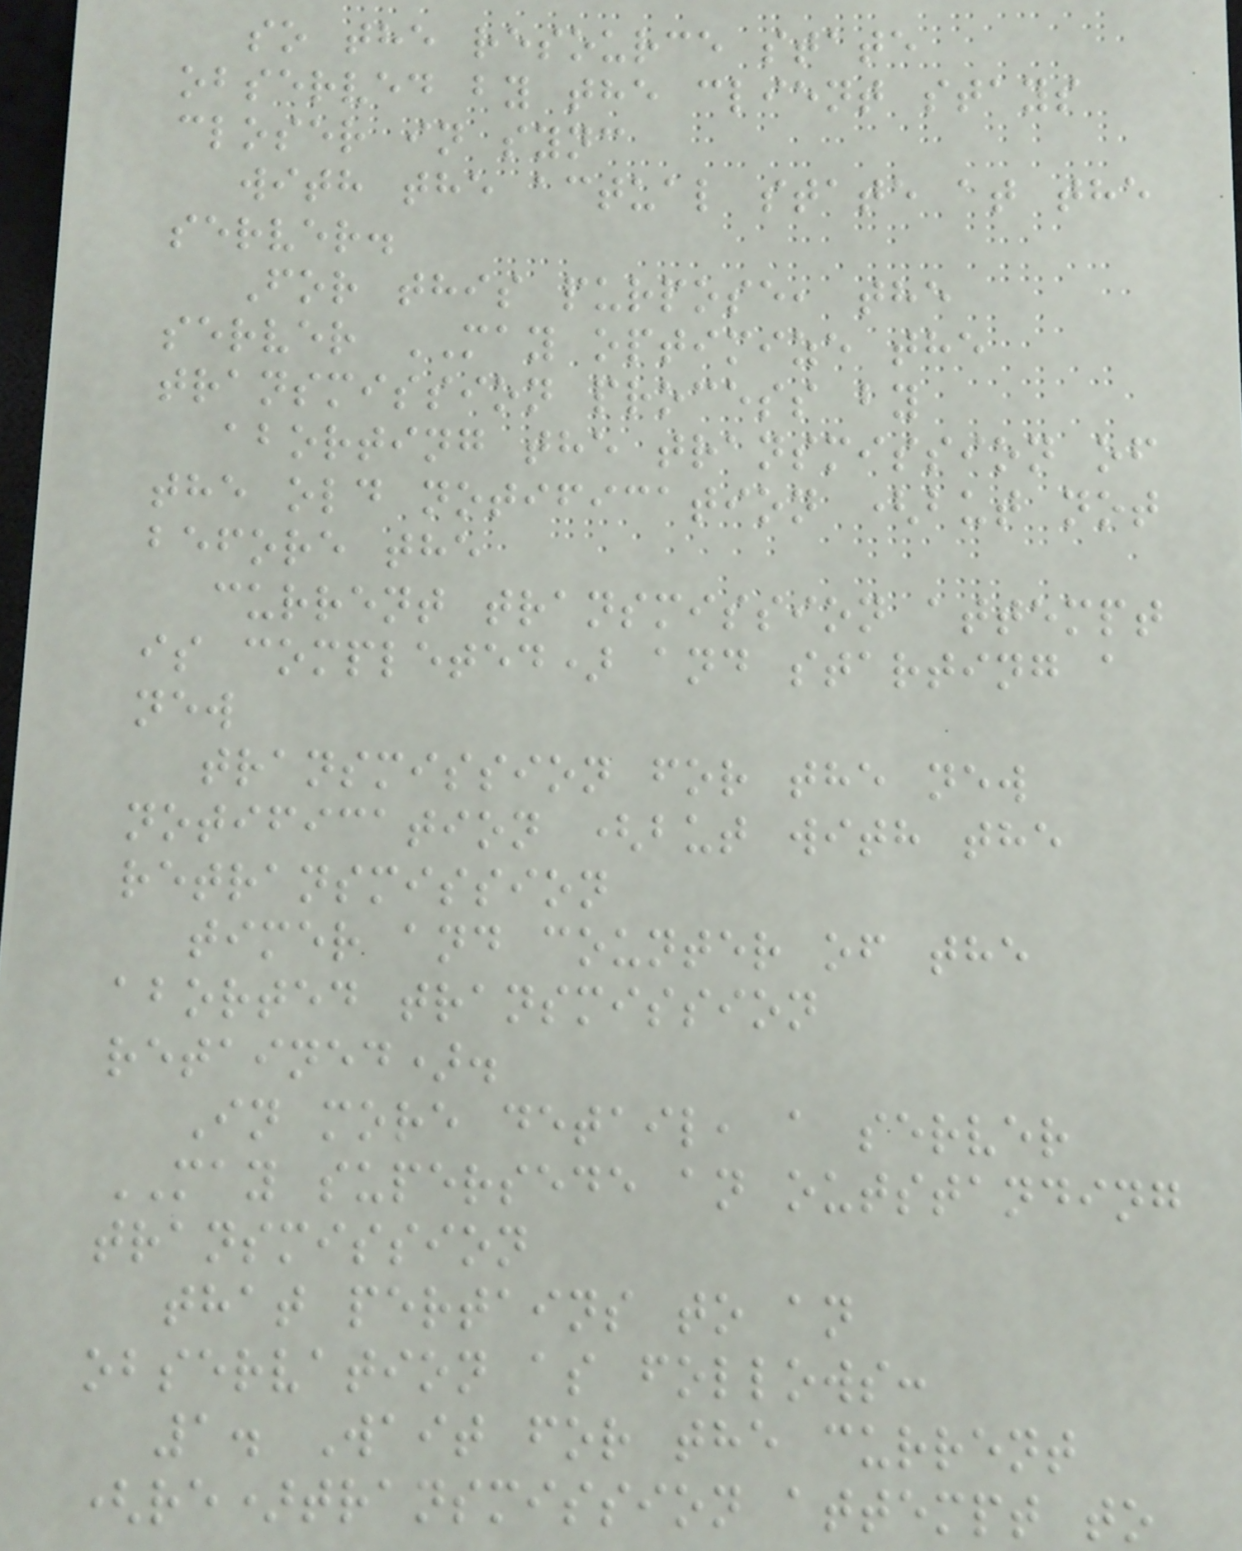so the resource state
observed by the client stays
closer in sync
with the actual state at the
server.
For this purpose, the
server MAY optimize the
transmission process by
aborting the transmission of
the old notification (but not
before the
current transmission attempt
is completed) and starting a
new
transmission for the new
notification (but with the
retransmission
timer and counter of the
aborted transmission
retained).
In more detail, a server
MAY supersede an outstanding
transmission
that pertains to an
observation as follows:
1. Wait for the current
(re)transmission attempt to
